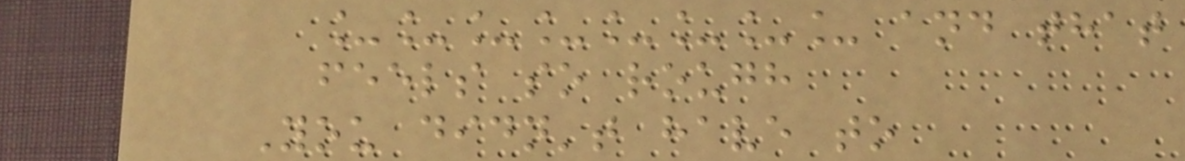________ and that
feels so rough
You didn't have to
